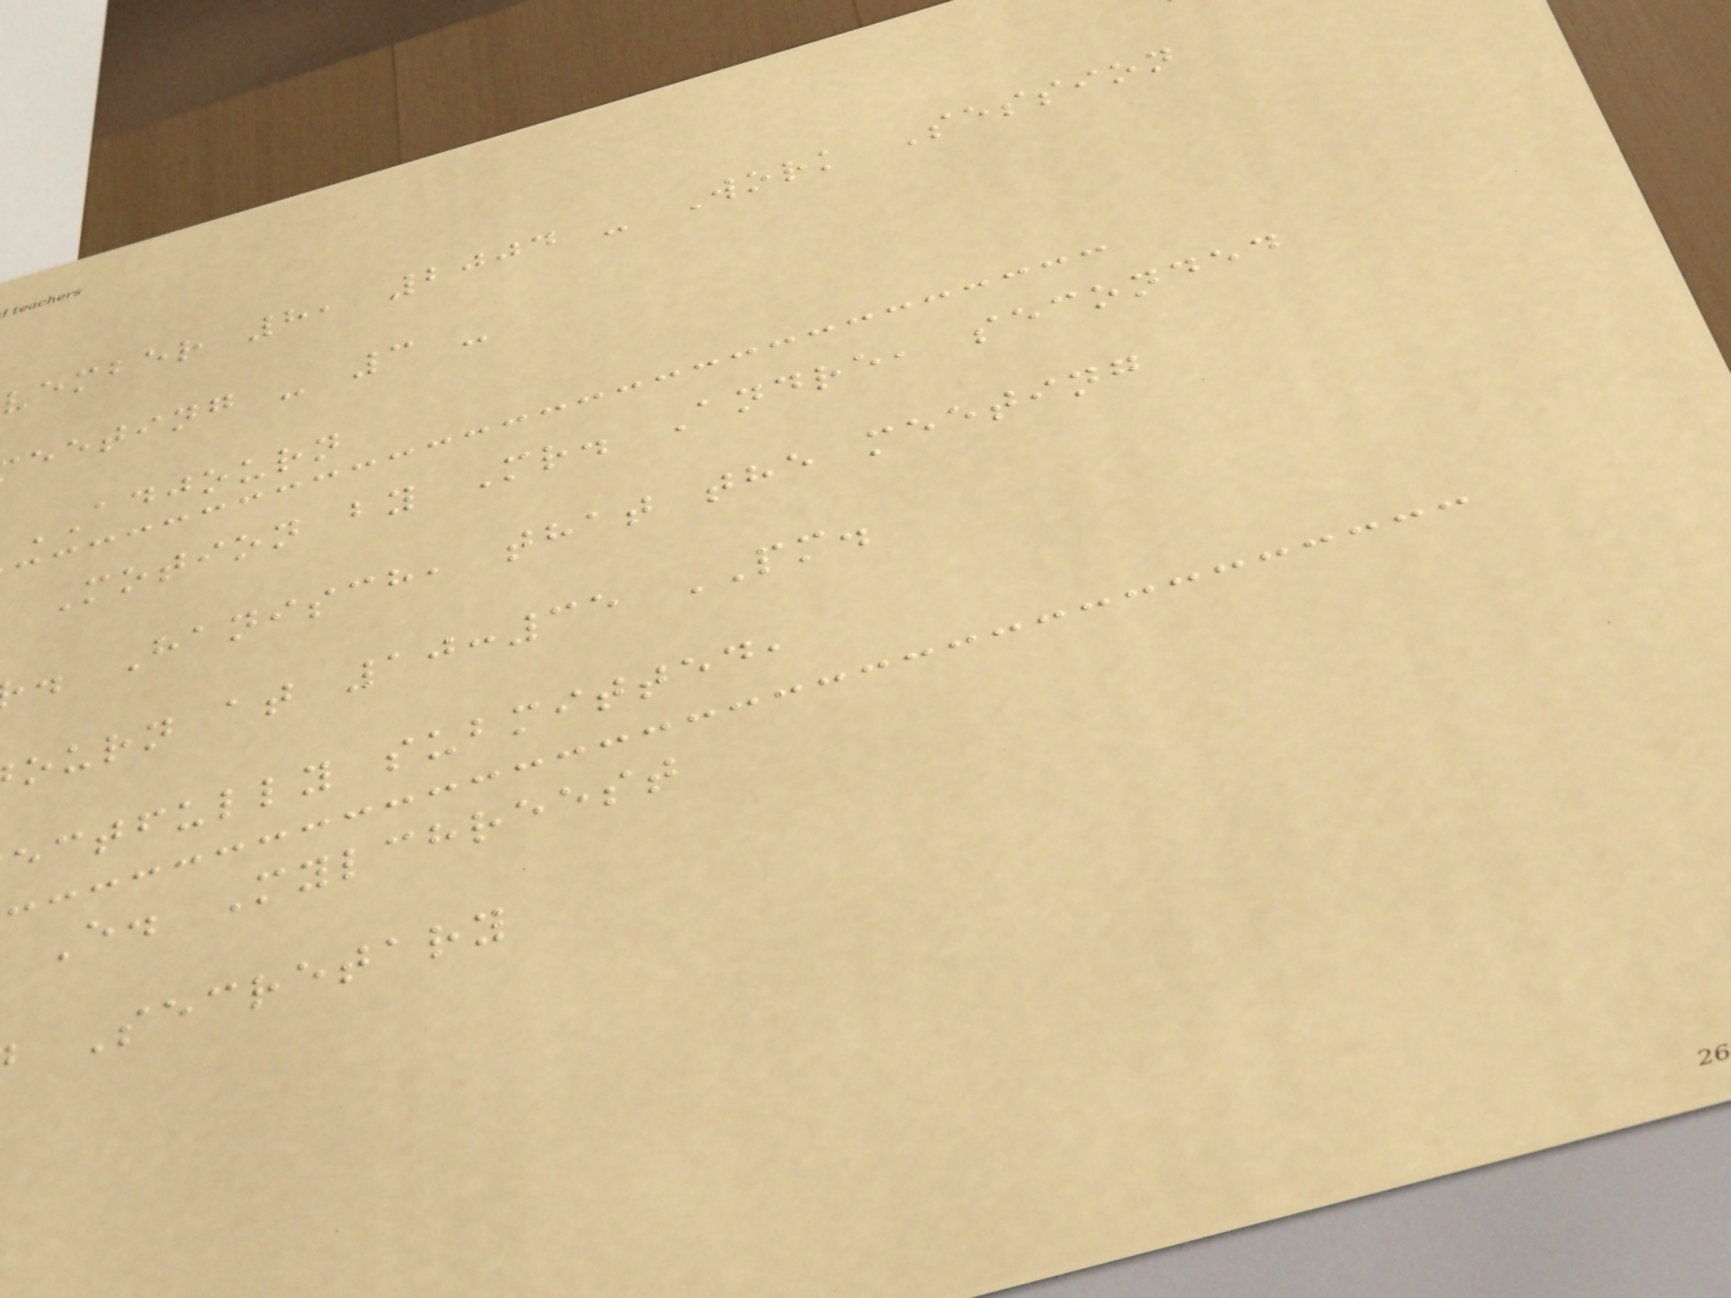vember 8, 2004 - Work Session
eeting - 3 -
ADJOURN
Motion by Mr. Andre, seconded
. Hanisch, that the meeting
ourn at 10:35 PM.
ectfully submitted,
E. Mylchreest
Secretary
